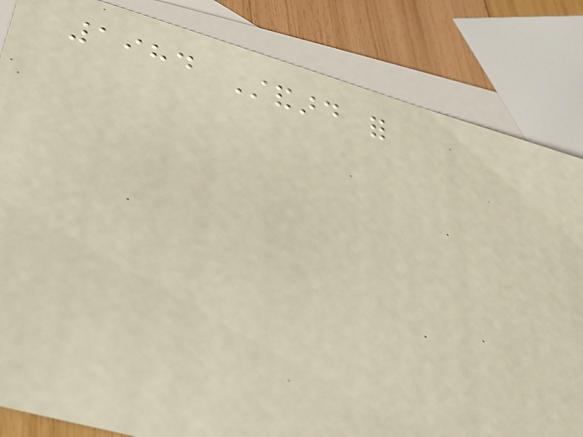1984 Standard for
